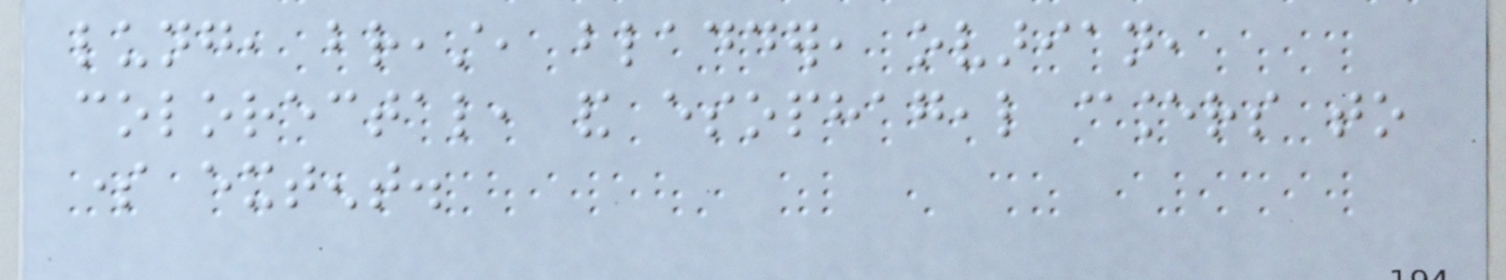lung, breast, bladder, ovarian,
colorectal, and esophageal cancers to
some extent.
